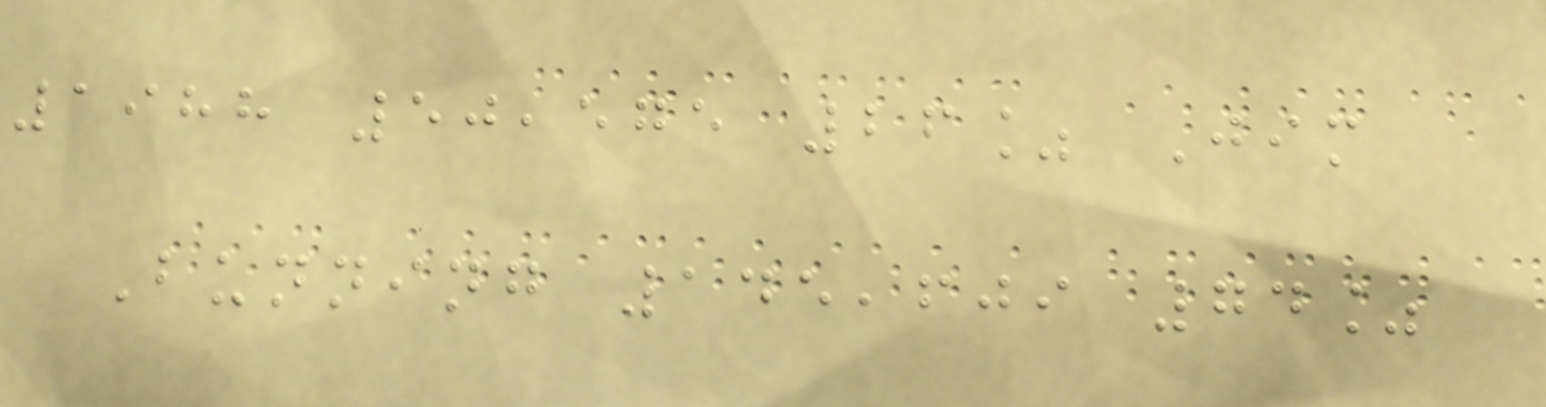1988 50,575 26% Jim
Bunning 145,609 74%
